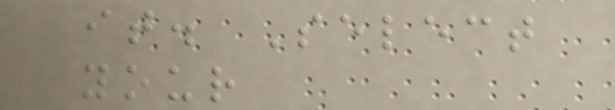it. Select
your
